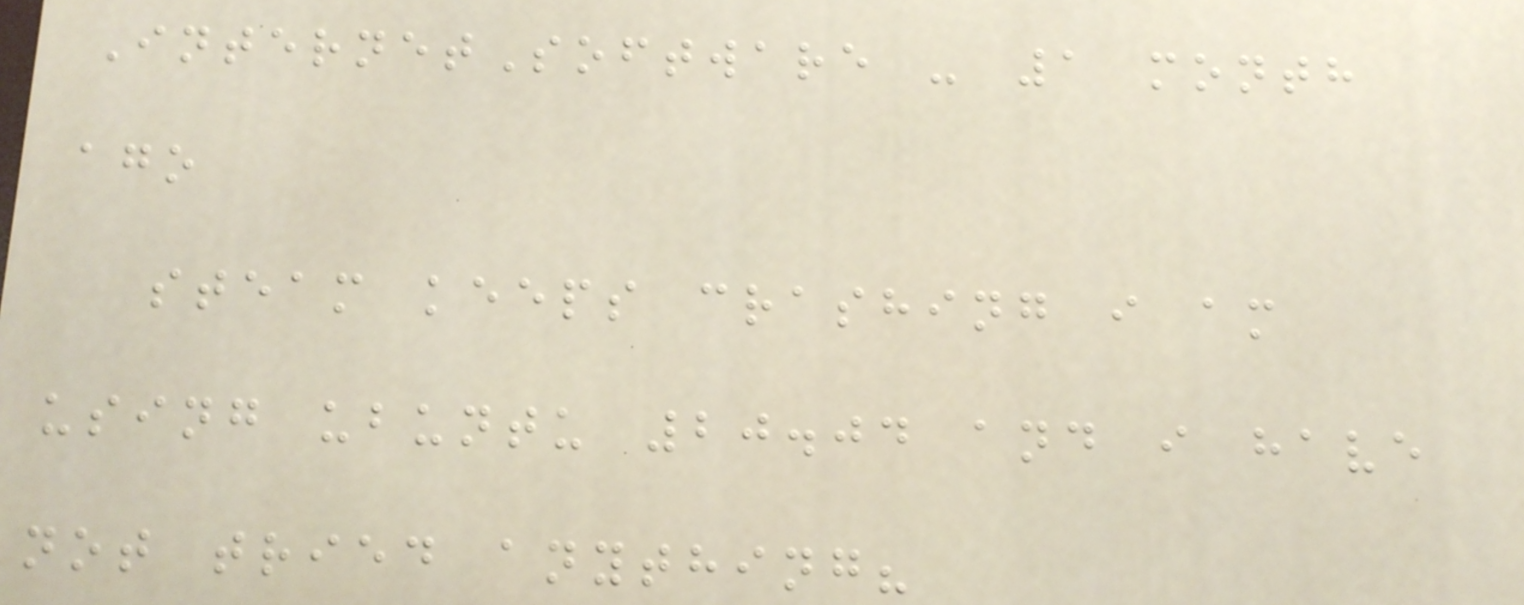InternetSoftware - 1 month
ago
steam keeps crashing i am
using ubuntu 20.04 and i have
not tried anything?
